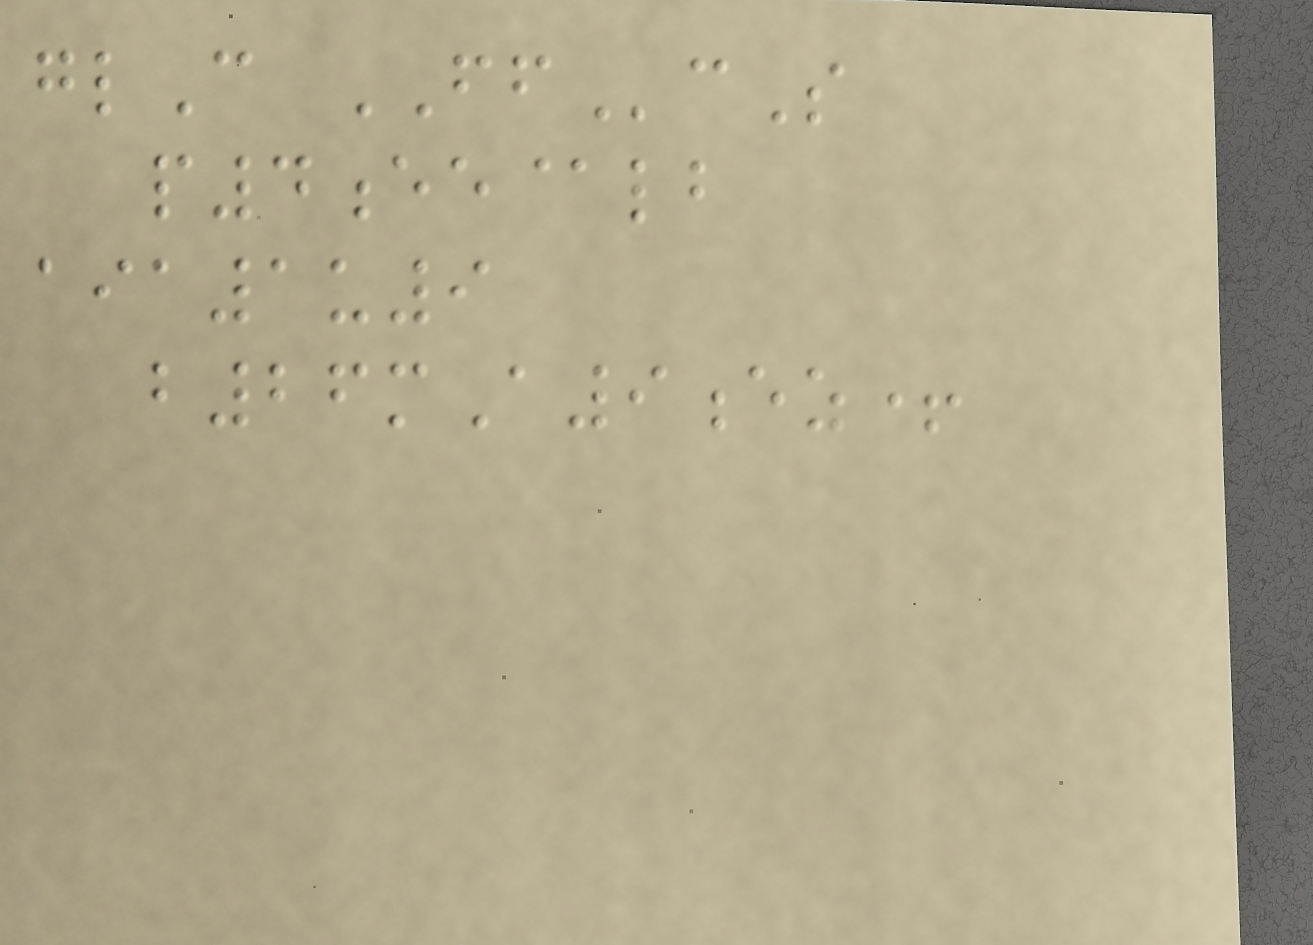glC FFcS
p4ee@lb
aia1u9
b26mA9ez+
